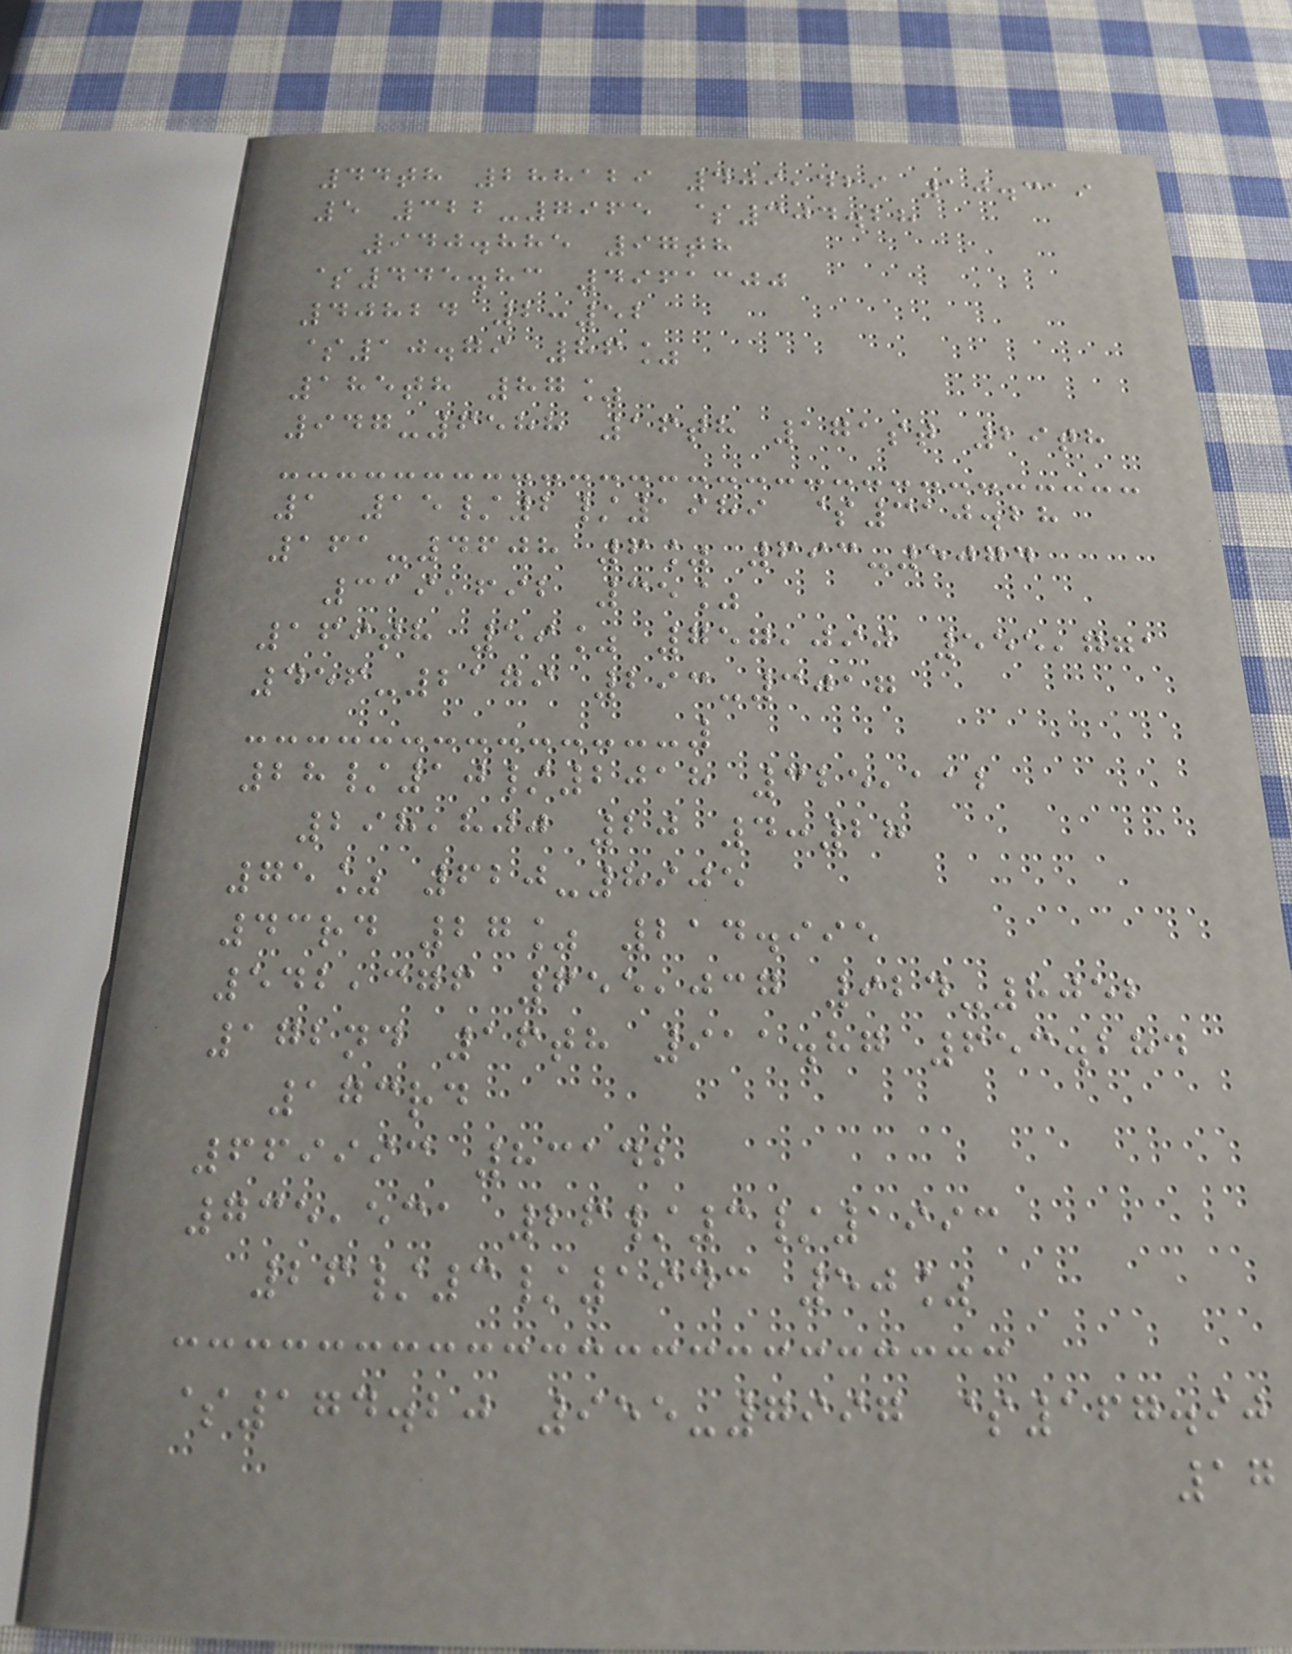44th 288129 409,429 10.319
5 322-7965 $304.28
940.885 97th
$445.83 4961300
40824 2:52
$10.79 86%
185th 87%
947-6588 16th 171st 29th
1 15/2/1989 $310.28
161-4608 6% 693-5074
319,692 35%
169th 59% 757,090 555,771
456-2179 293-3017
28/10/2018 325,112
298,800 20 4:28
75% 620-8905
43rd 27% 214.995
542,376 655,037 924-8052
172nd 16th 911.87 653.284
173rd
669993 83142
735,531 26/3/1993
26/3/1943 50%
$174.20 955-7997 $167.90
17
